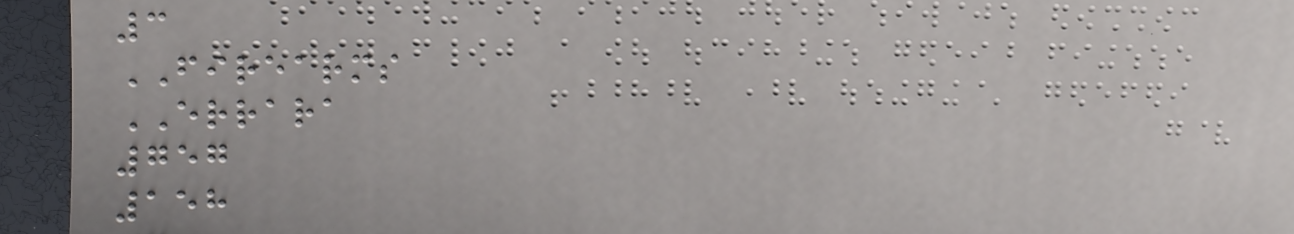3
FIREARMS
ERRARA
757
158
